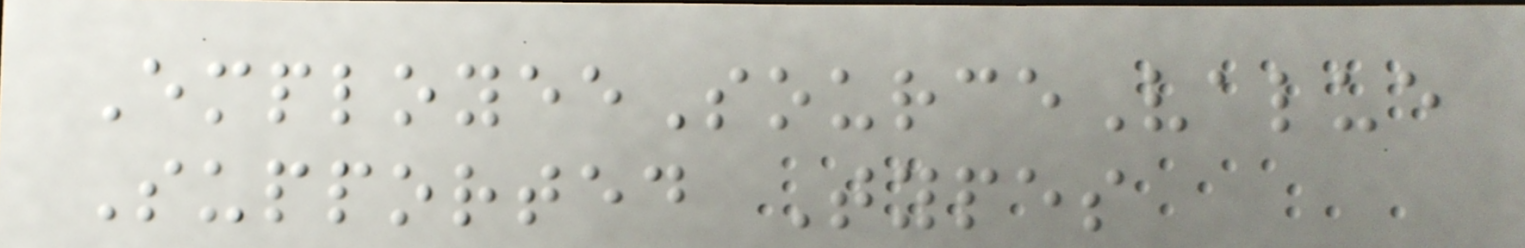EmployeeSourceValue
Supported Types
